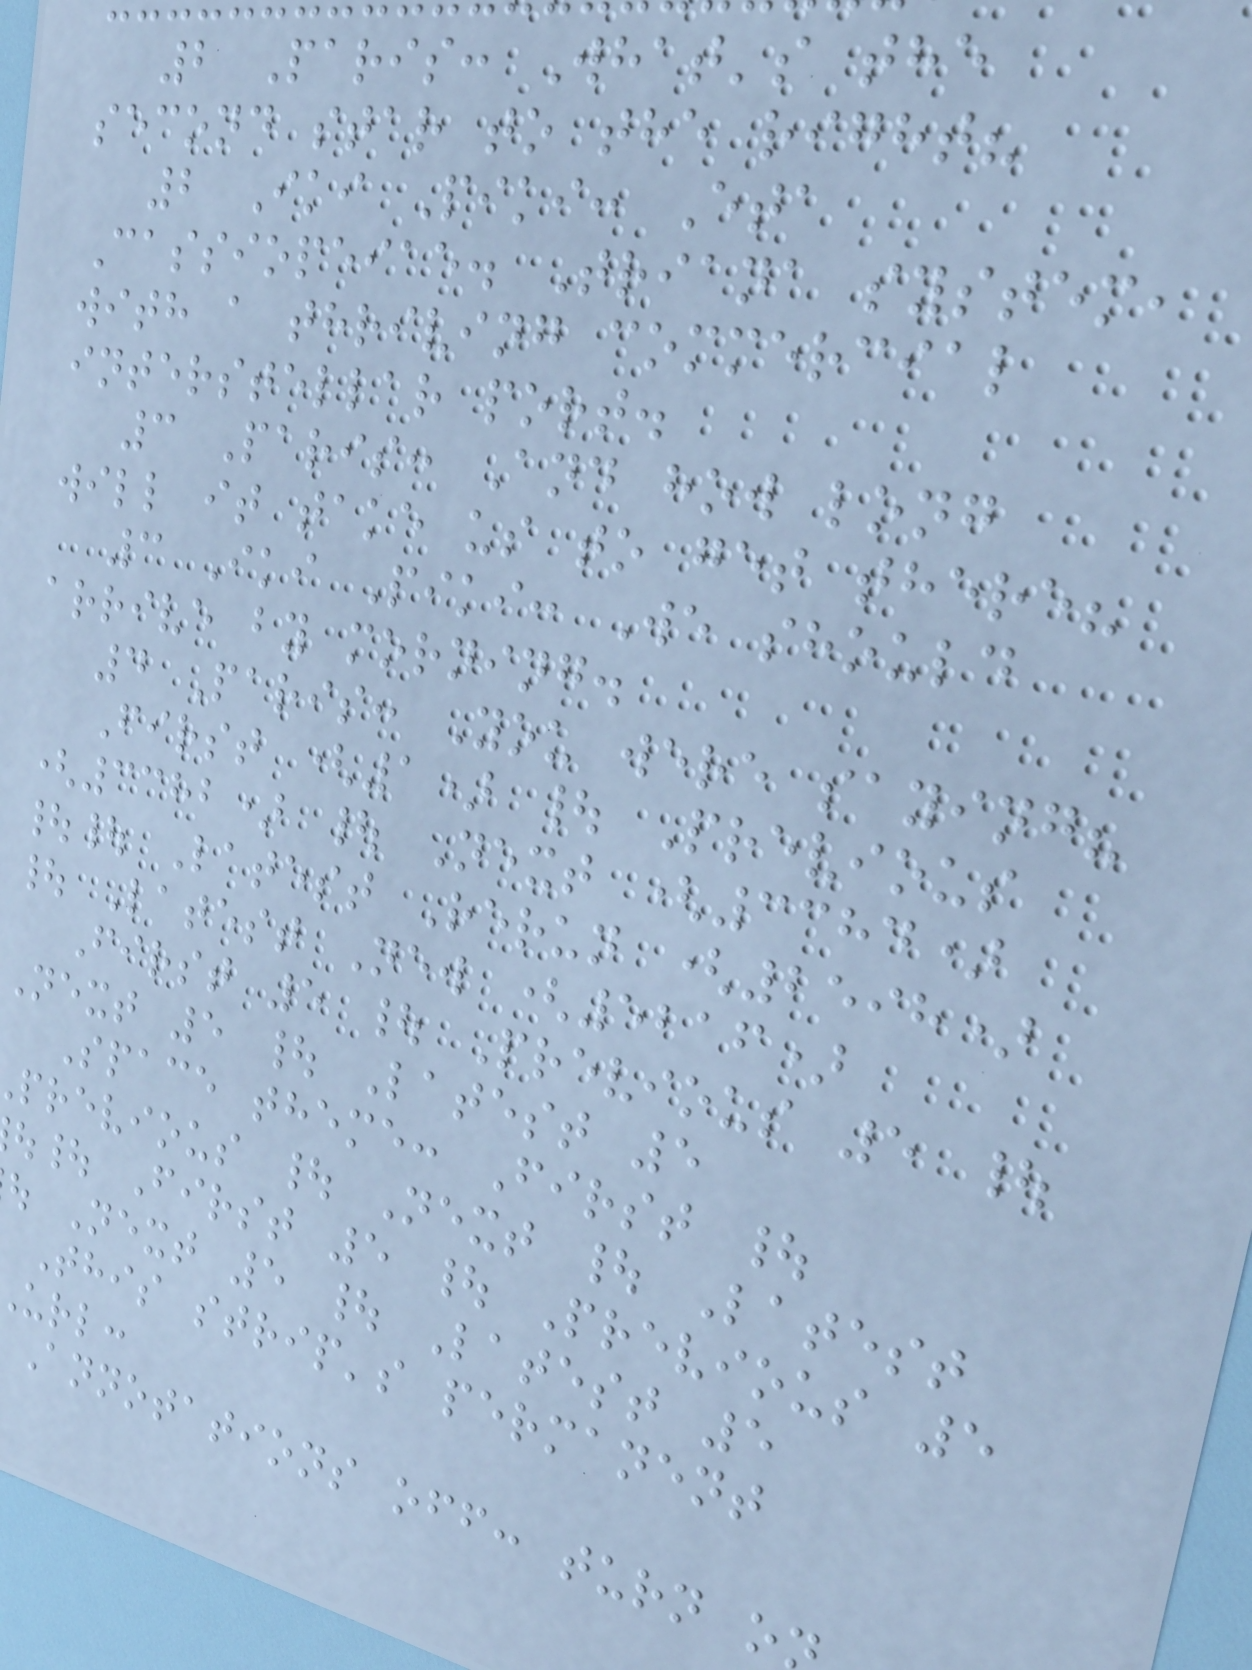2 Paris: What's the
second star to the right?
2 Iki Piki: Eta
Cassiopeiae. Triana system,
with a thriving commercial
interstellar port.
3 Paris: And how long
will it take us to get there?
3 Iki Piki: We should
arrive by morning.
4 Paris: You were saying?
First (1) | Previous
(3382) | Next (3384)
|| Latest Rerun (2598)
| Latest New (5216)
First 5 | Previous 5 |
Next 5 | Latest 5
Space theme: First |
previous | Next | Latest
| First 5 | Previous 5
Next 5 | Latest 5
This strip's permanent
url:
Annotations off: turn o
